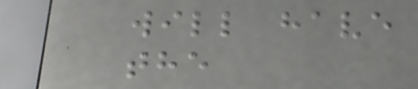will have
the
